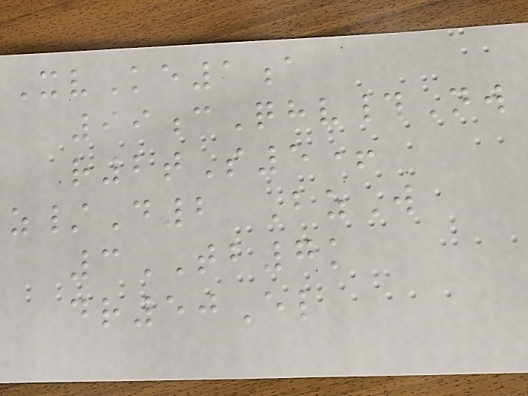XvKe1a
99cQhv#Nw
r2tS5+
z/D2 BzW
3TB7k
dr50El
